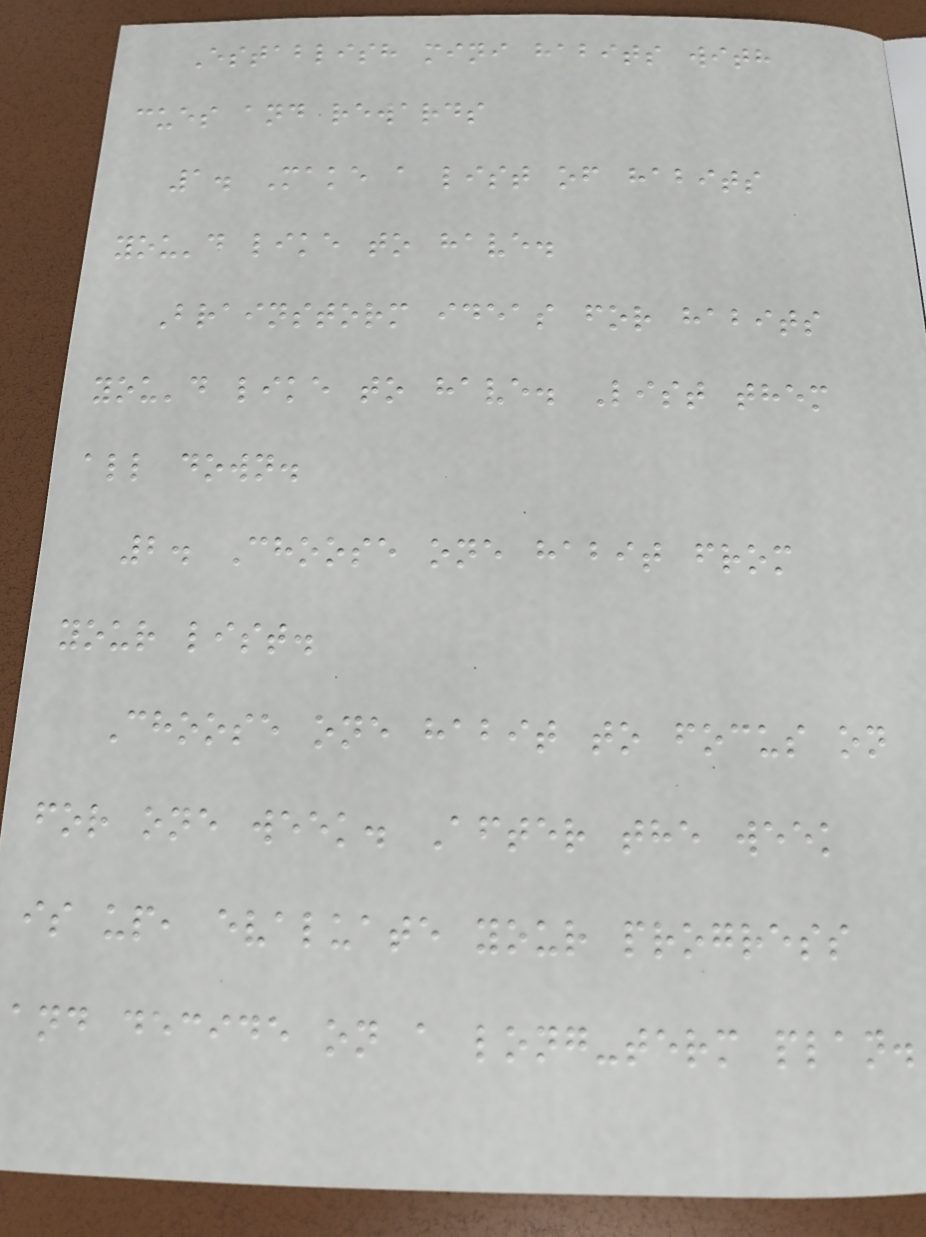Establish mini habits with
cues and rewards
1. Make a list of habits
you'd like to have.
Brainstorm ideas for habits
you'd like to have. List them
all down.
2. Choose one habit from
your list.
Choose one habit to focus on
for one week. After the week
is up, evaluate your progress
and decide on a long-term plan.
